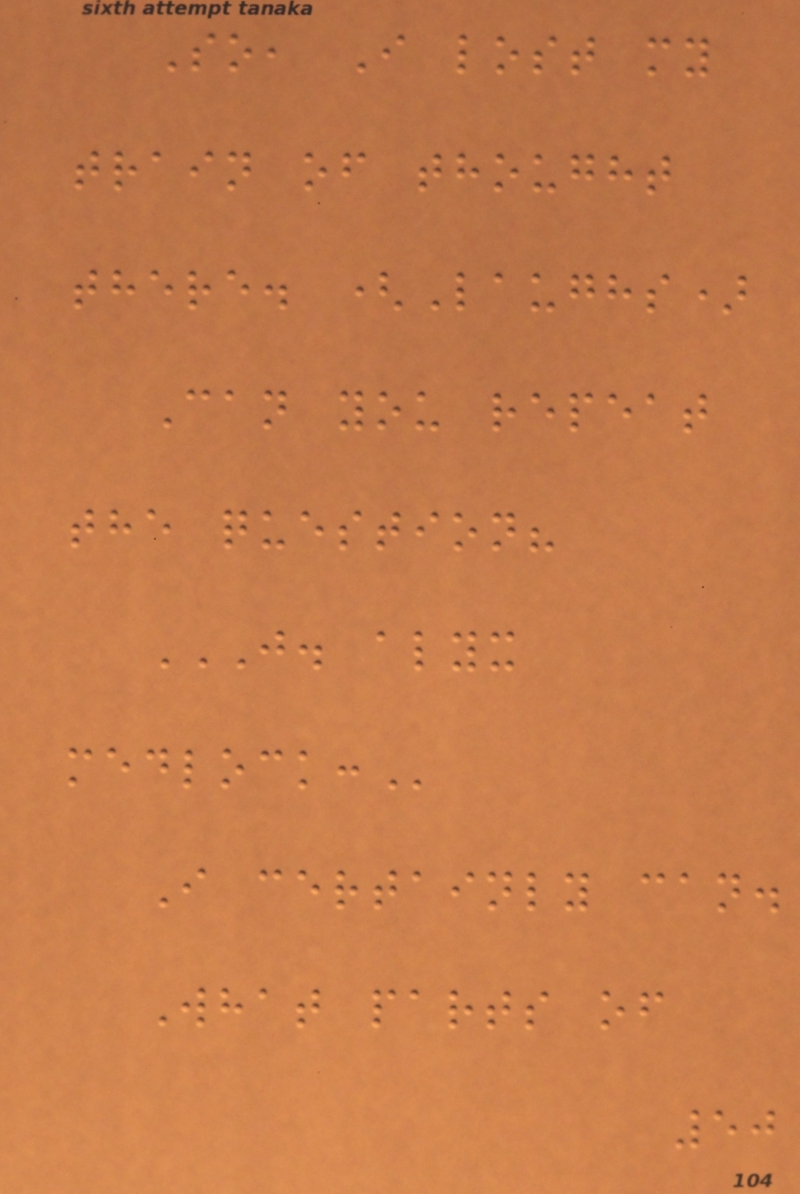So, I lost my
train of thought
there. (Laughs)
Can you repeat
the question?
J. ALYX
MEDLOCK:
I certainly can.
What parts of
50
